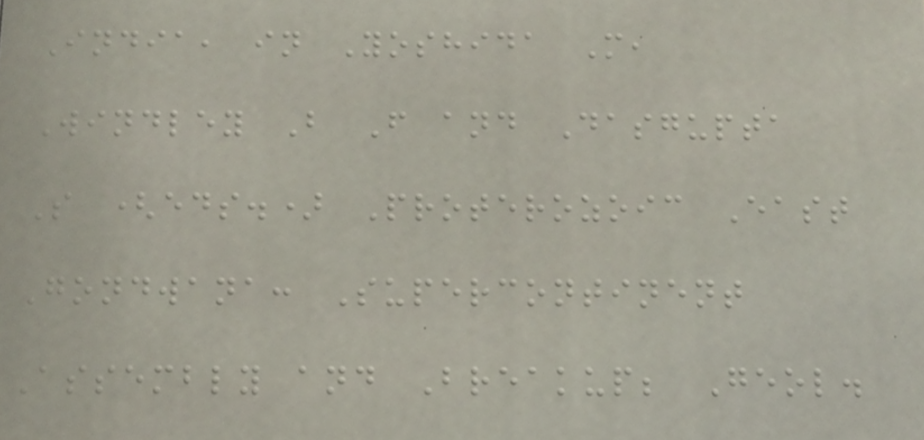India, in Yoshida M,
Windley B F and Dasgupta
S (eds.) Proterozoic East
Gondwana: Supercontinent
Assembly and Breakup; Geol.
